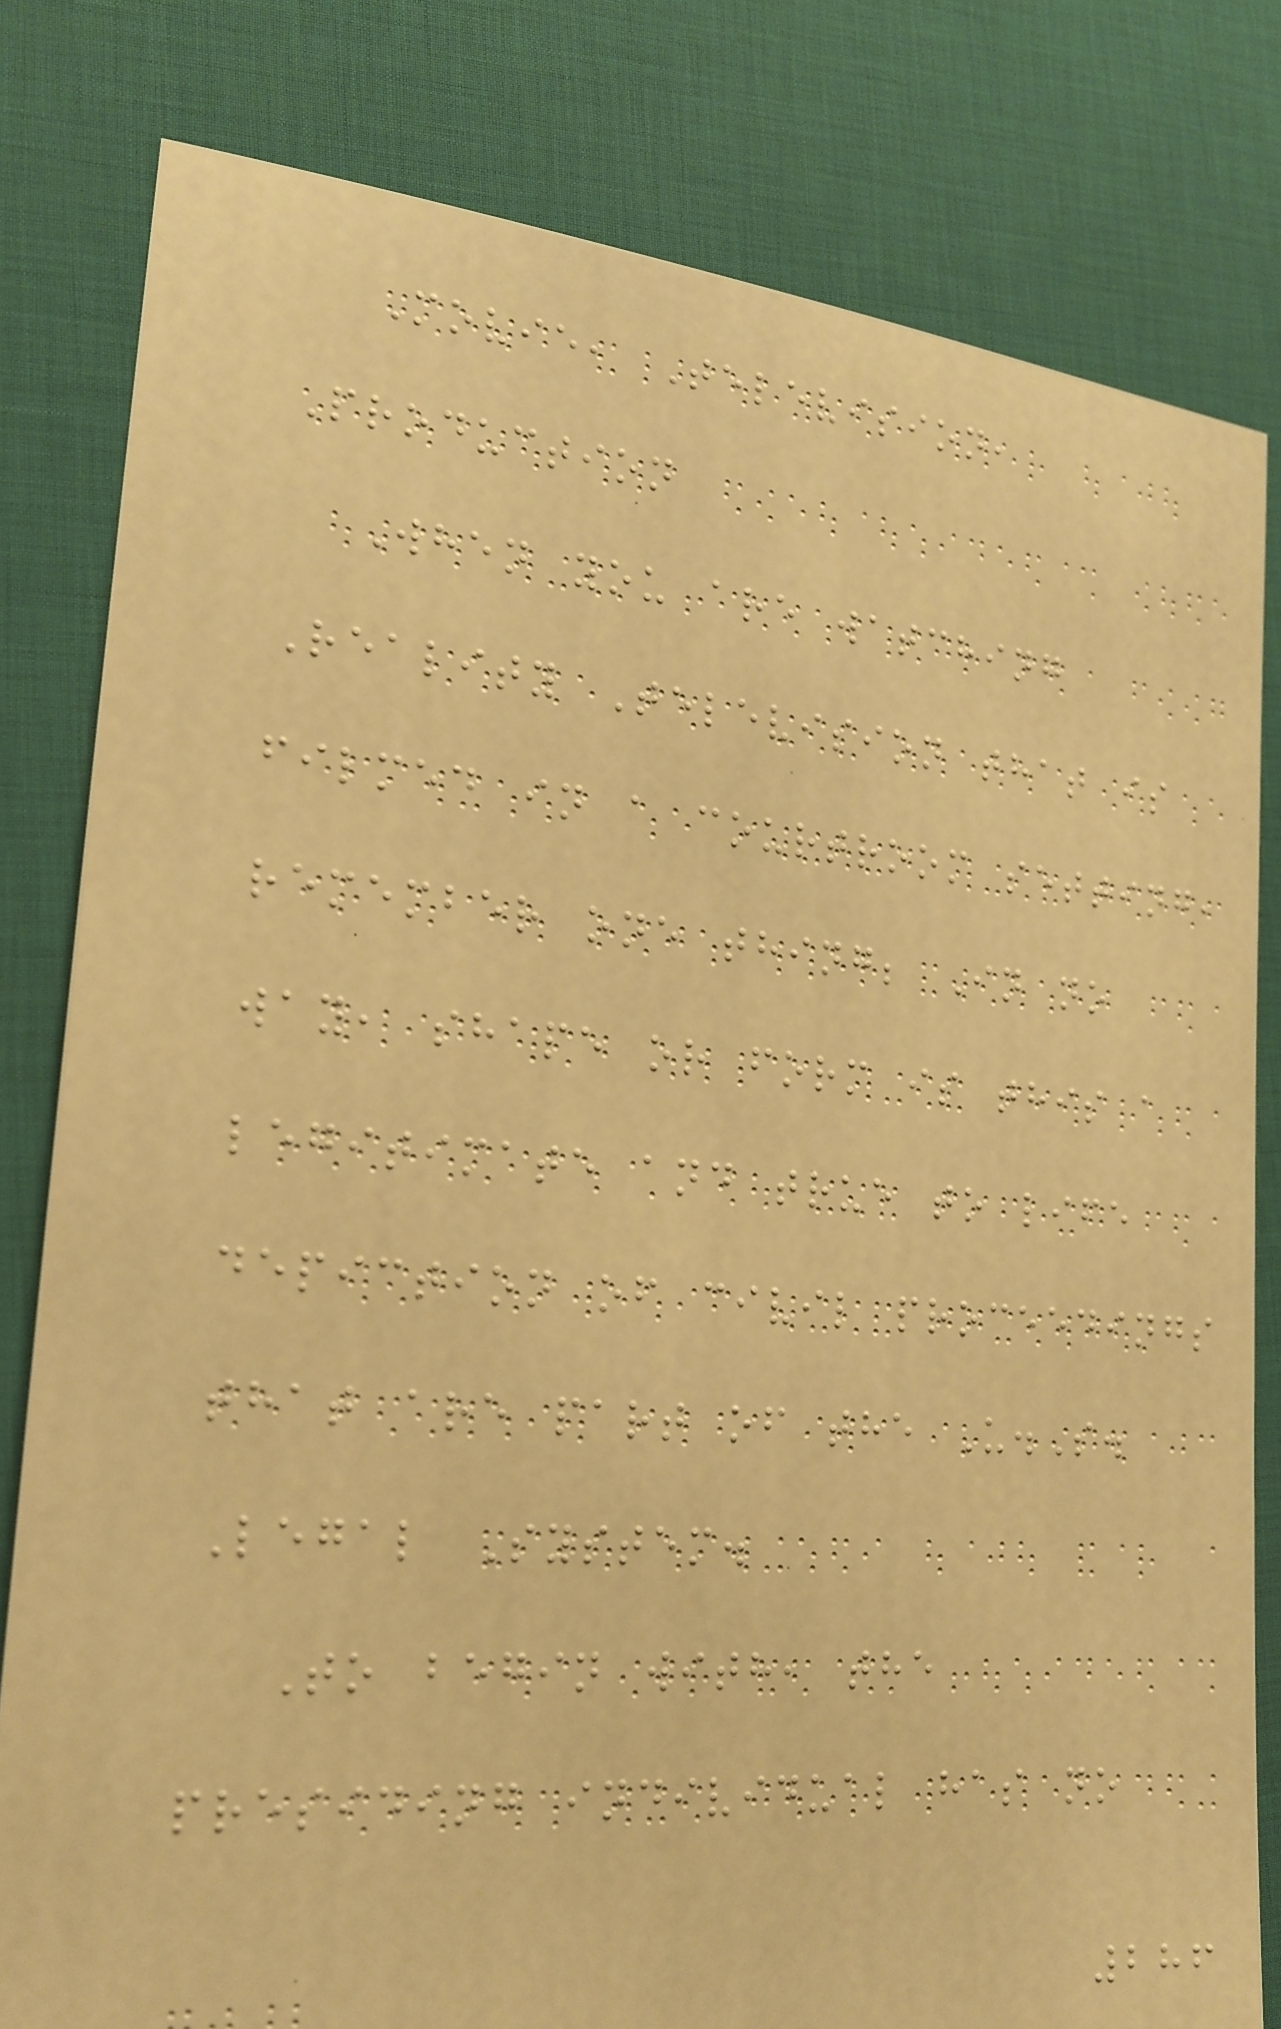Movie, Television,
Production
When you are watching
Reality Television that is
filmed in a courtroom setting,
remember one thing; In no
way, shape or form is this a
legitimate and true to life
depiction of civil proceedings
that are part of the U.S.
Legal System.
To begin with, the
presiding individual has no
286
